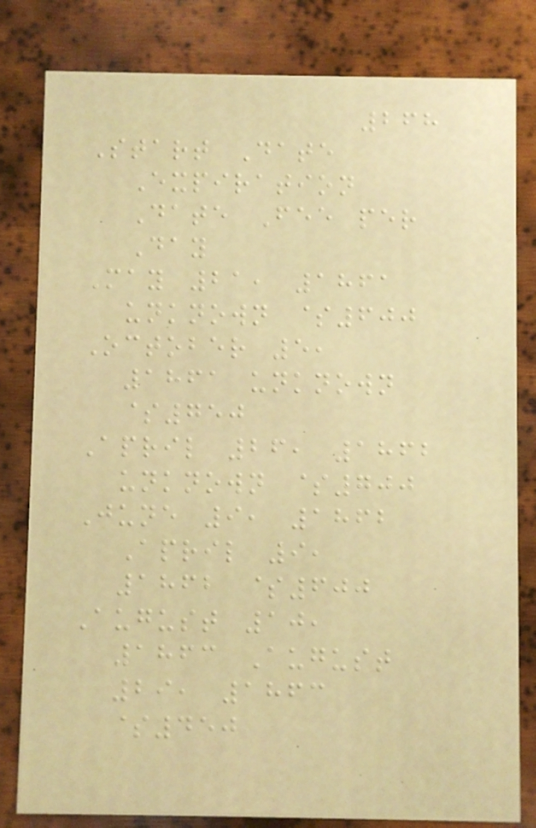268
Start Date
Expiration
Date Fee per
Day
May 21, 1861
unknown $600
October 5,
1861 unknown
$750
April 26, 1862
unknown $700
June 9, 1862
April 9,
1862 $600
August 10,
1863 August
29, 1863
$450
